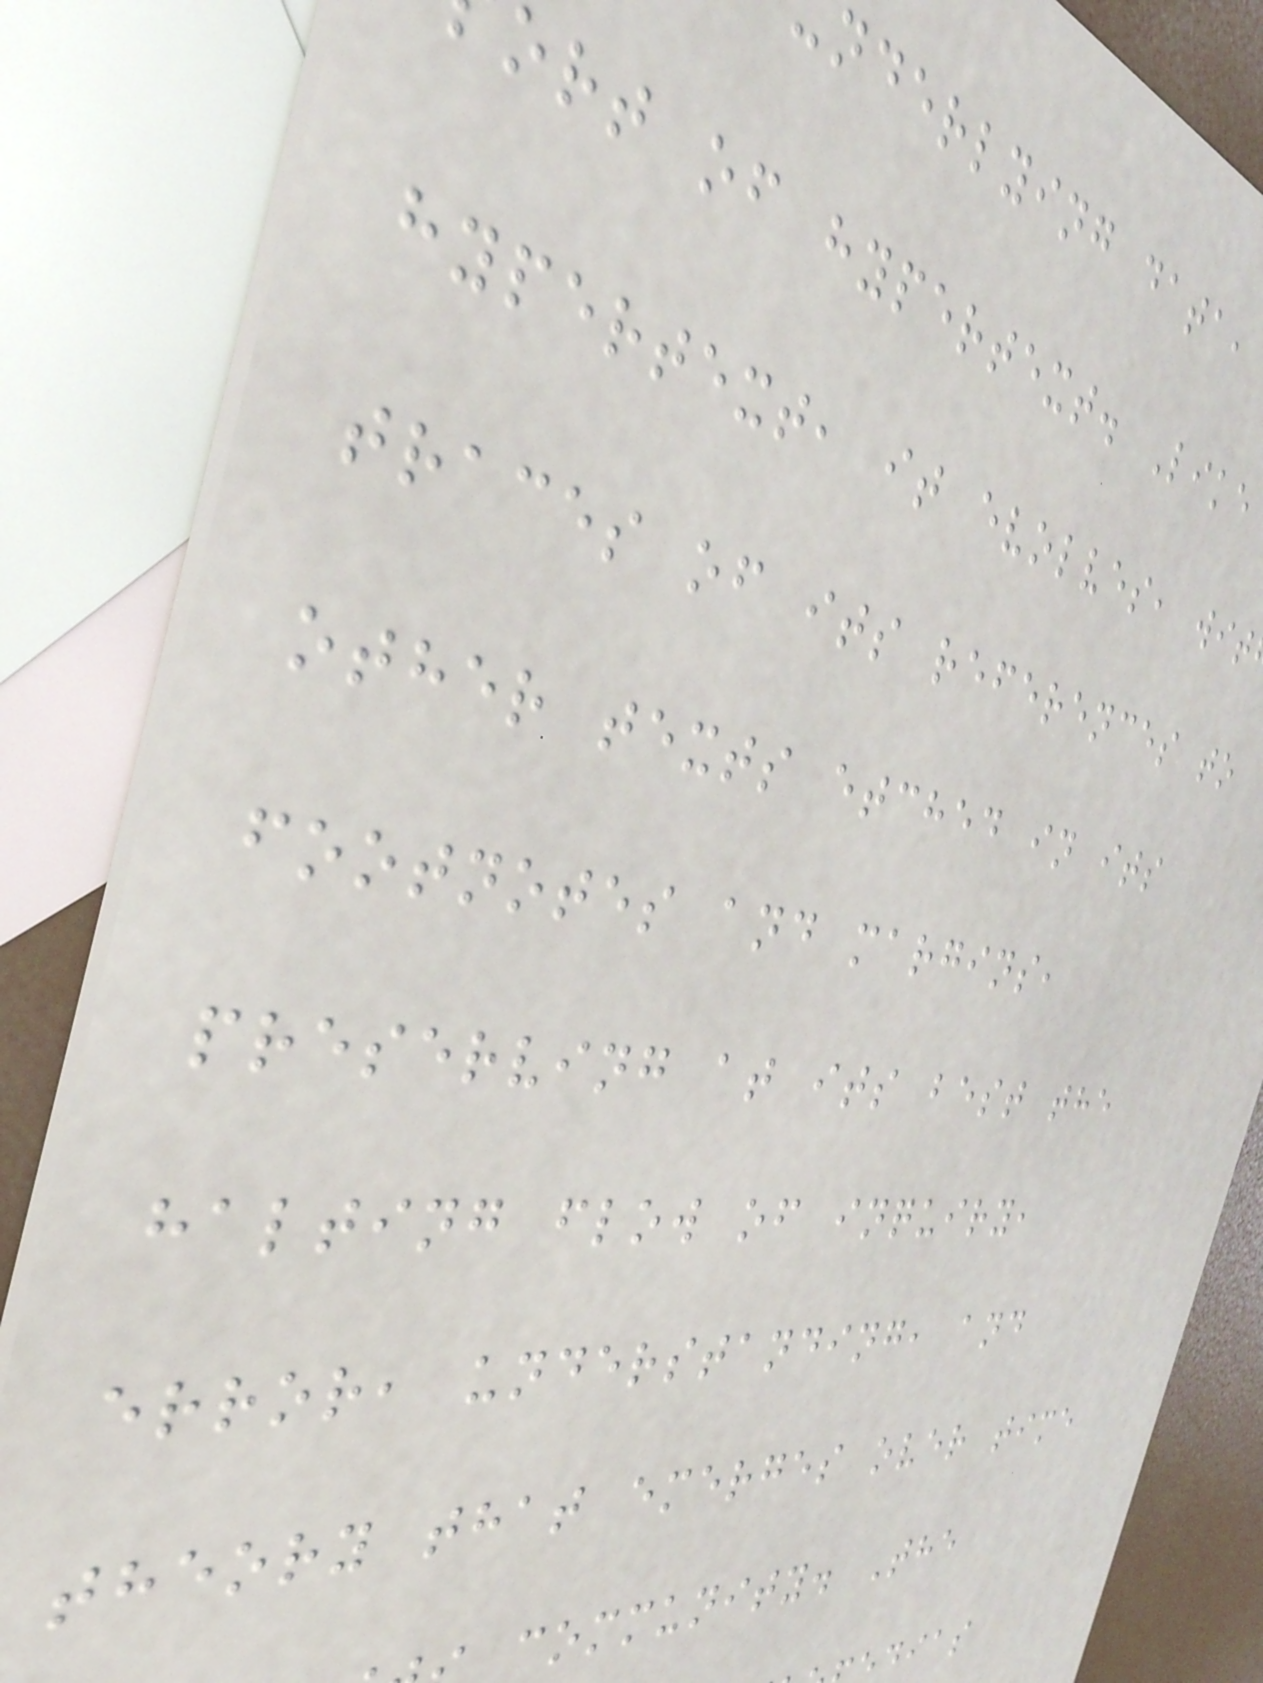nderlying data,
ort of hypertext. Like
hypertext, it evolves, wit
traces of its references to
other texts etched in its
footnotes and margins,
preserving at its best the
halting flow of inquiry,
error, understanding, and
theory that emerges over time
community. The
